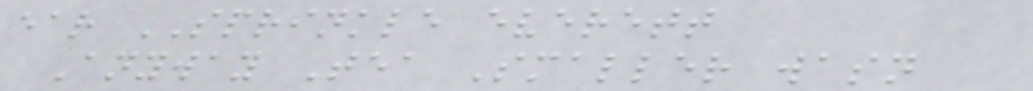ear SPRINKLE everett
Anyway Tea Smaller wasn
